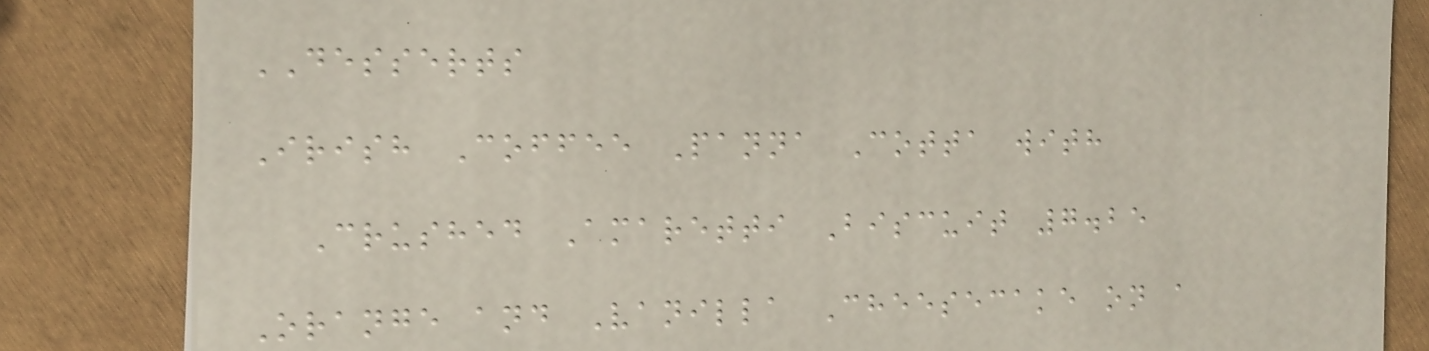DESSERTS
Irish Coffee Panna Cotta with
Crushed Amaretti Biscuit 7.25
Orange and Vanilla Cheesecake on a
